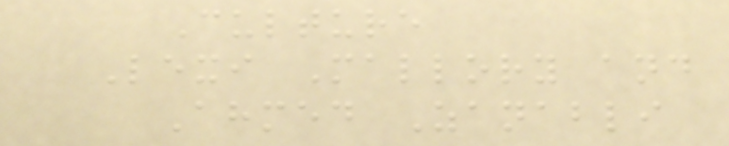Culture
Lexi Mallory and
Ahmed Zanabli
